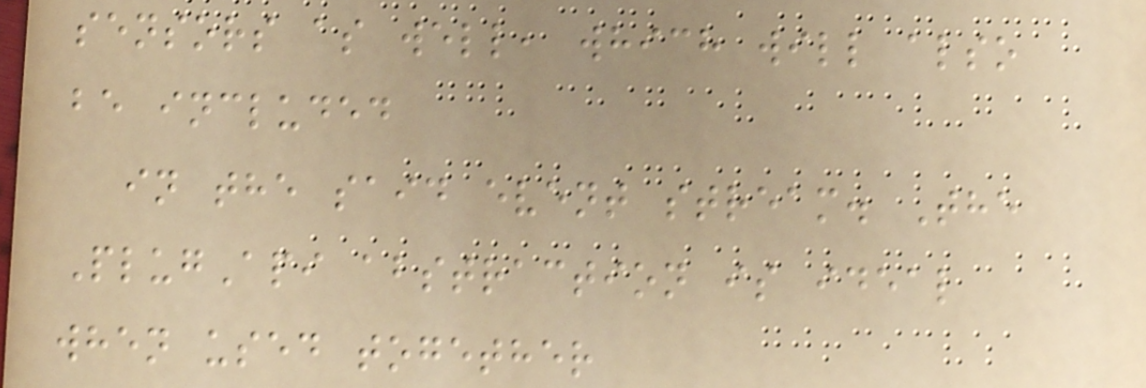sensors as well, which will also
be included
in the said event stream. The
PlugApi abstraction is ideal
when used together
